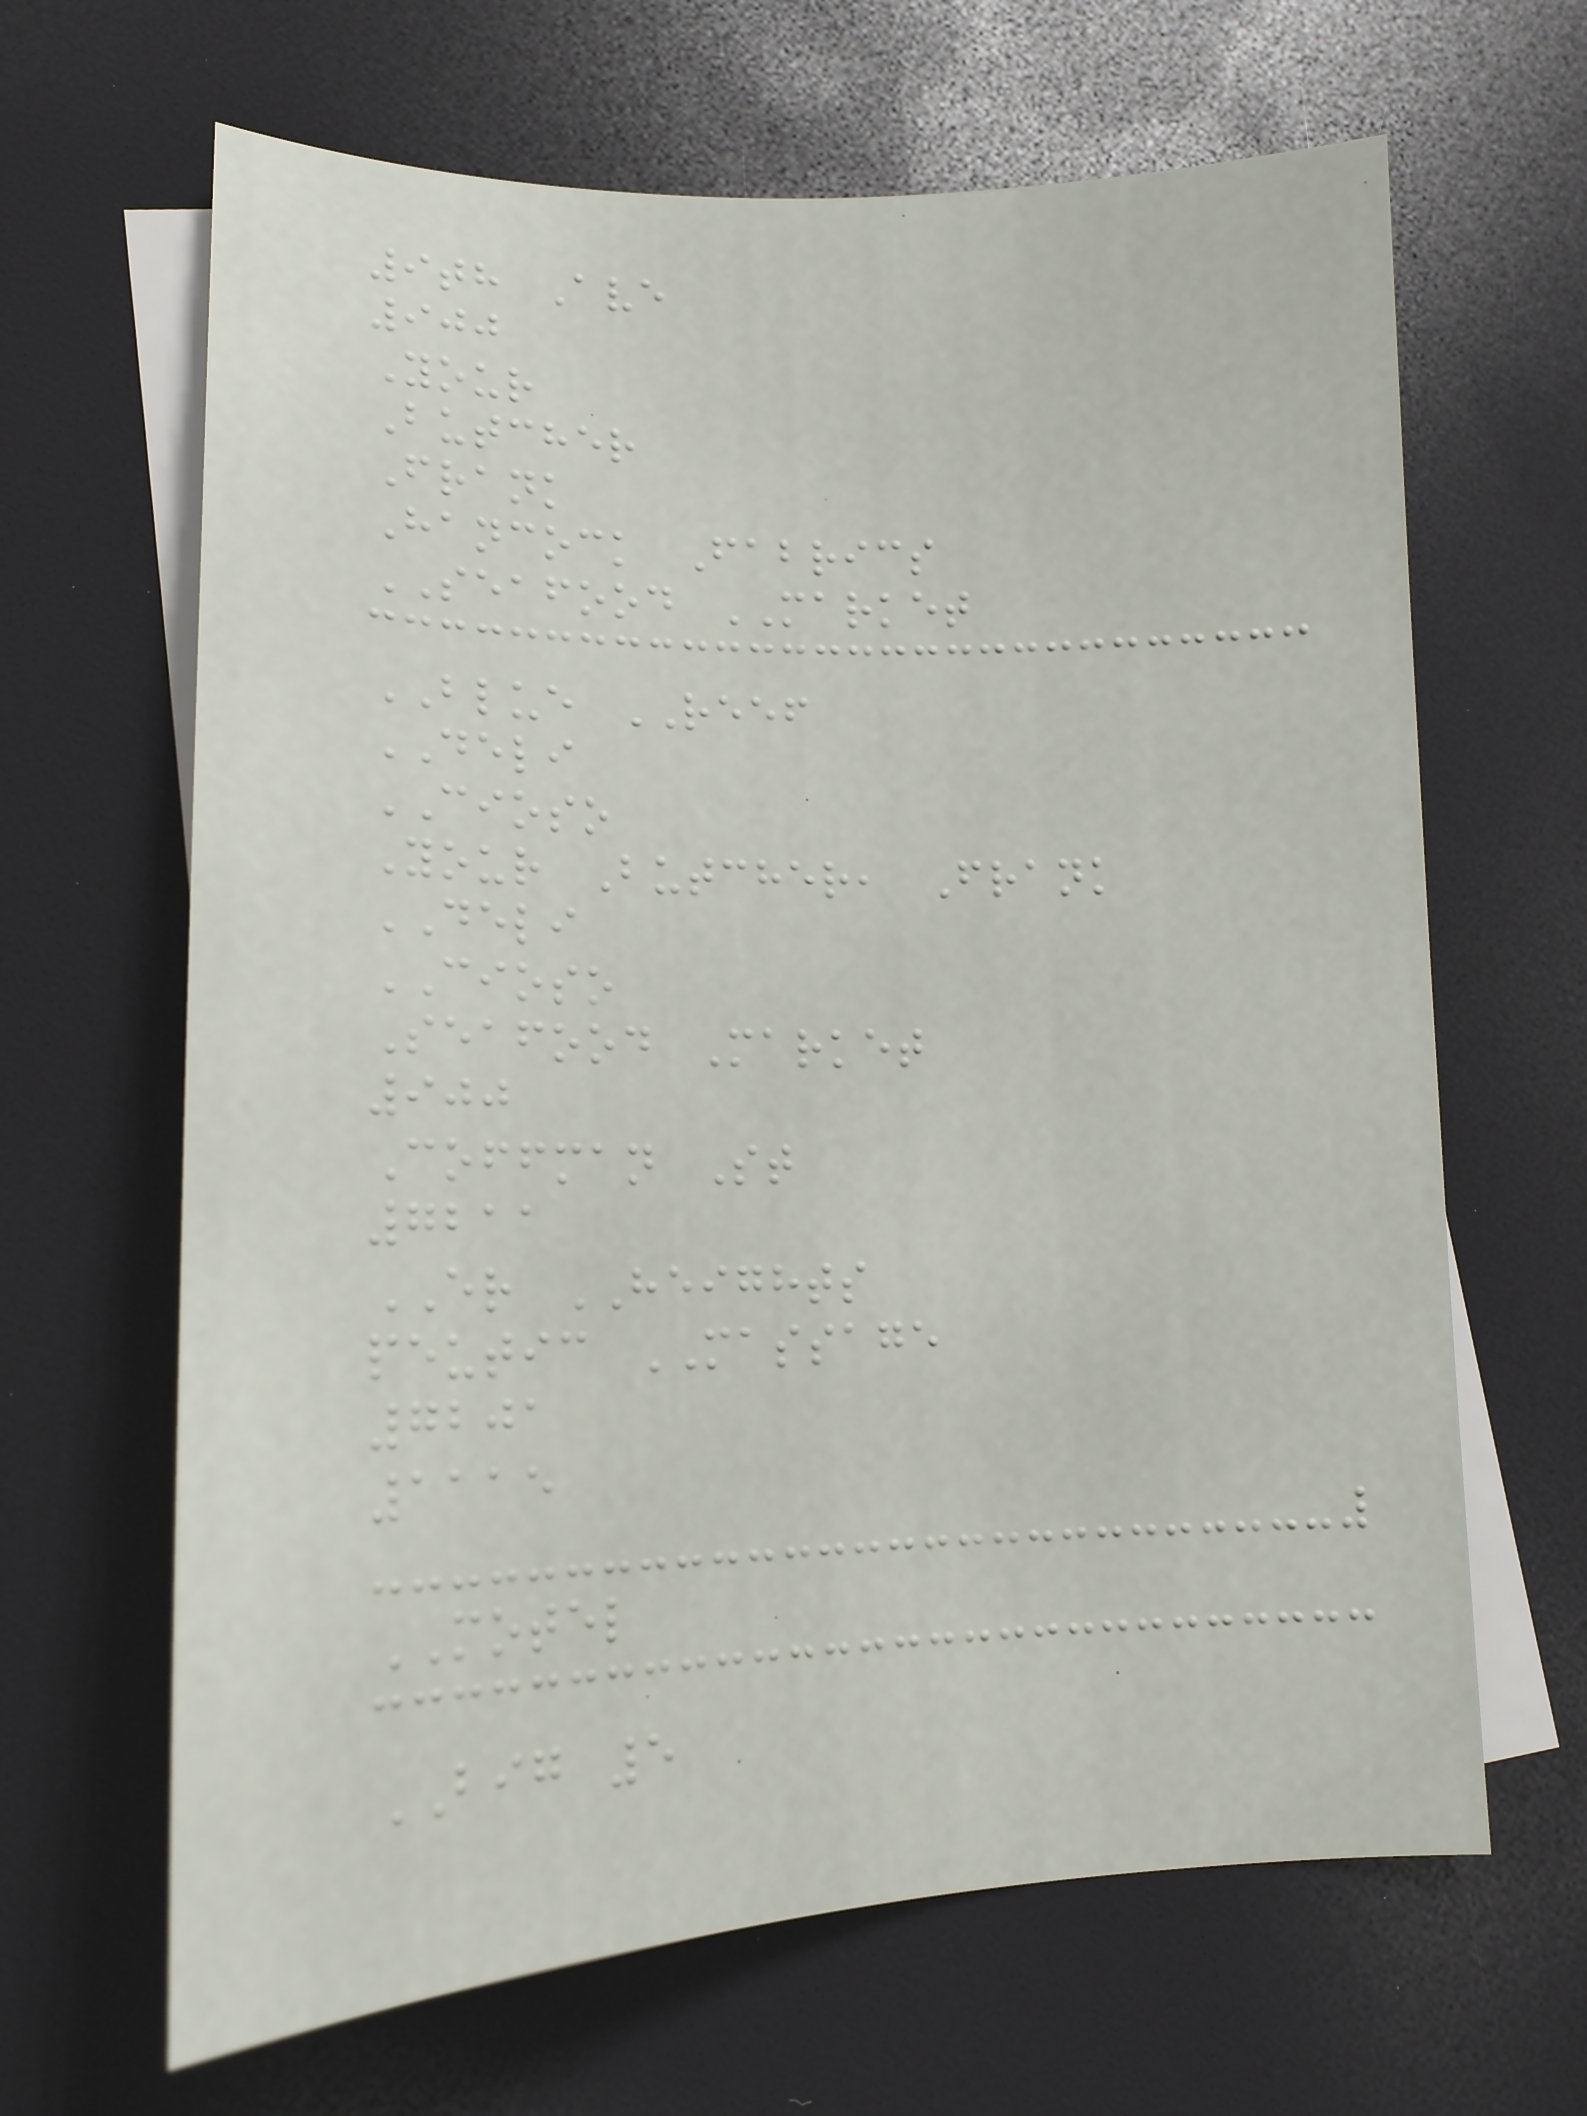9th Ave
900
Your
Butcher
Frank
Hancock Fabrics
SEAFOOD MARKET
BLUE REEF
DELI
CIOSO
Your Butcher, Frank
DELI
CIOSO
Seafood Market
900
Coffman St
7211
ER HEIGHTS
peutic MASSAGE
7201
1115
MOTEL
BIG 5
